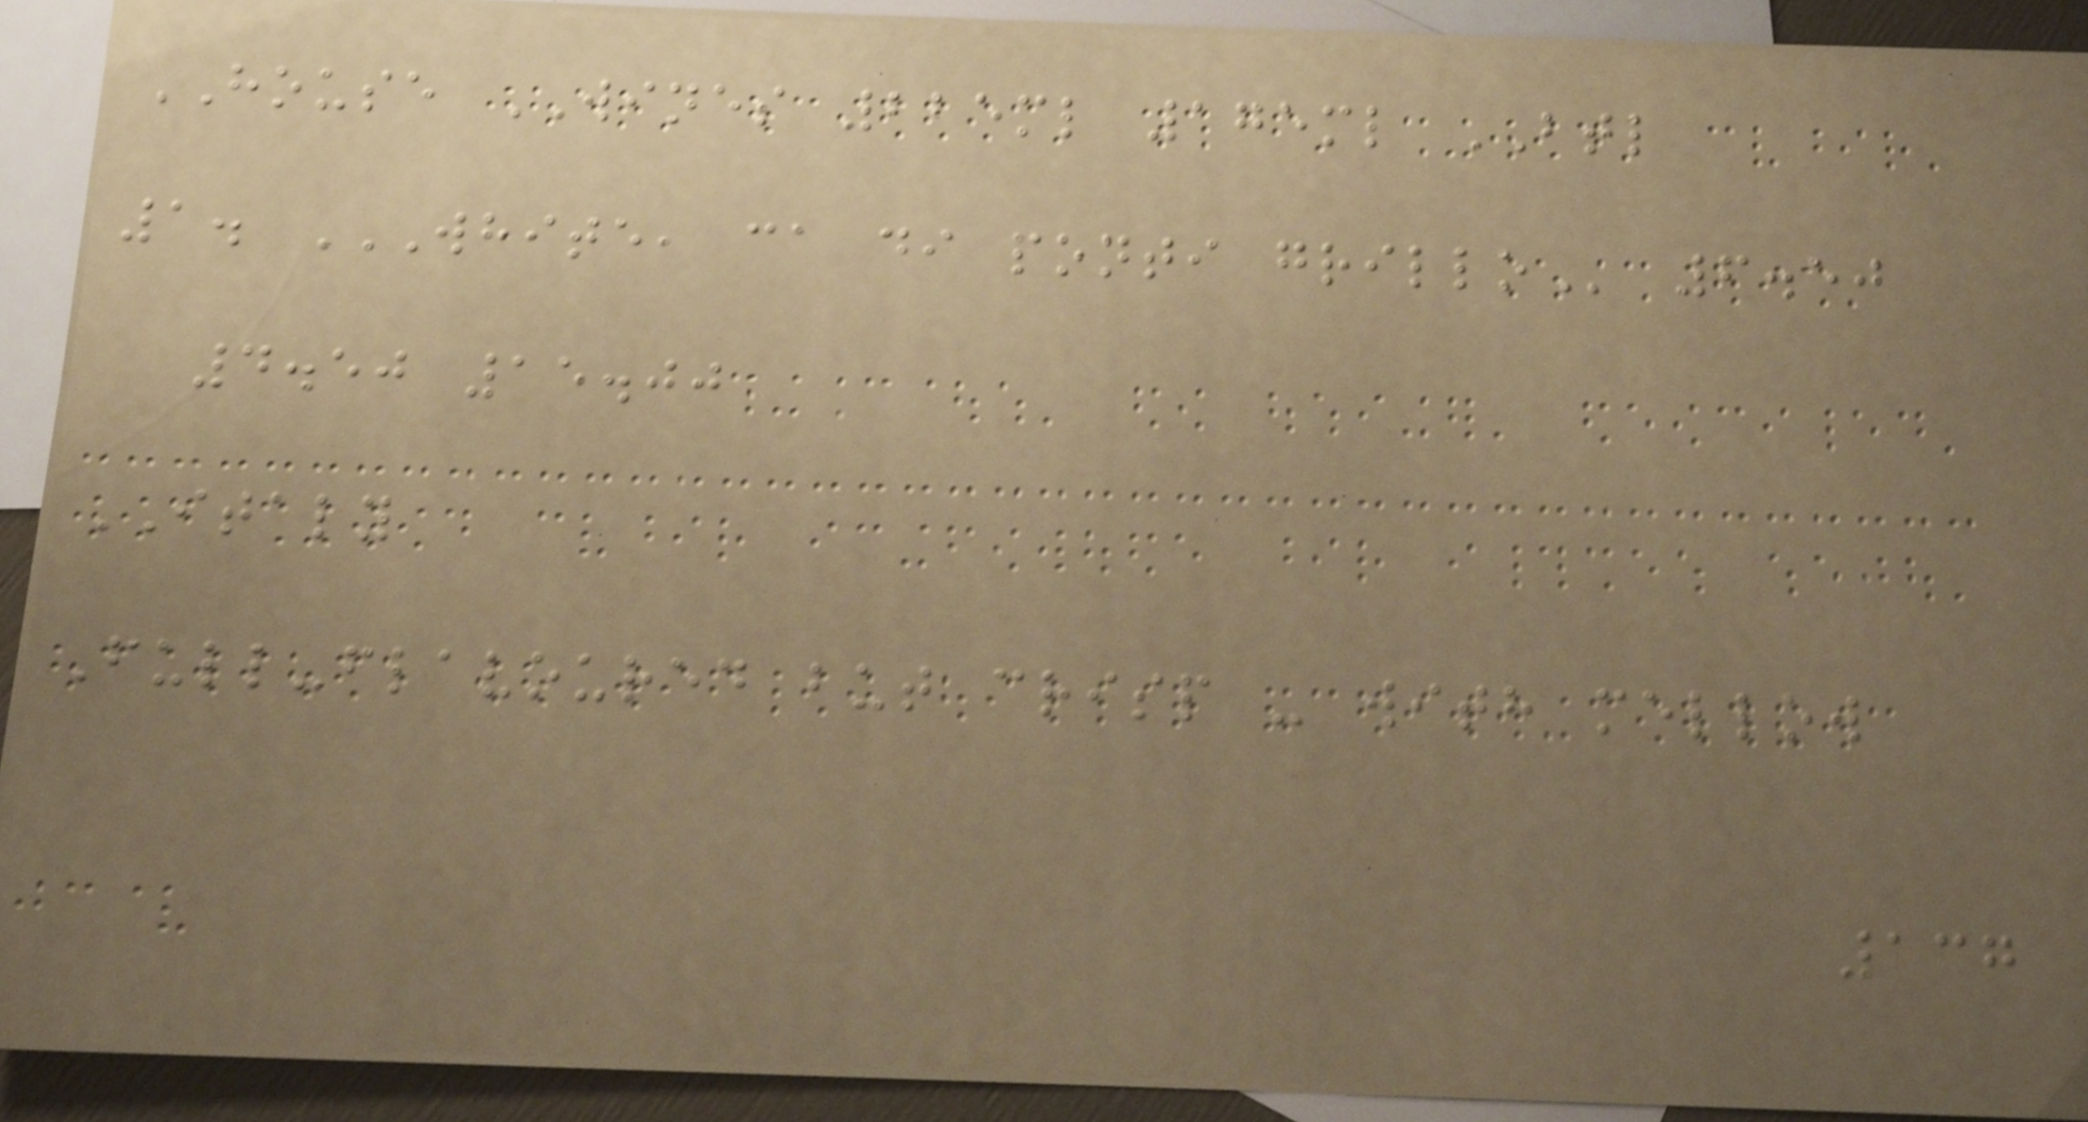HOUSE WINES 225ml 175ml BTL
1. WHITE, CA DI PONTI GRILLO 6.50
4.50 15.00
ITALY
Full-flavoured but crisp - with mellow
137
